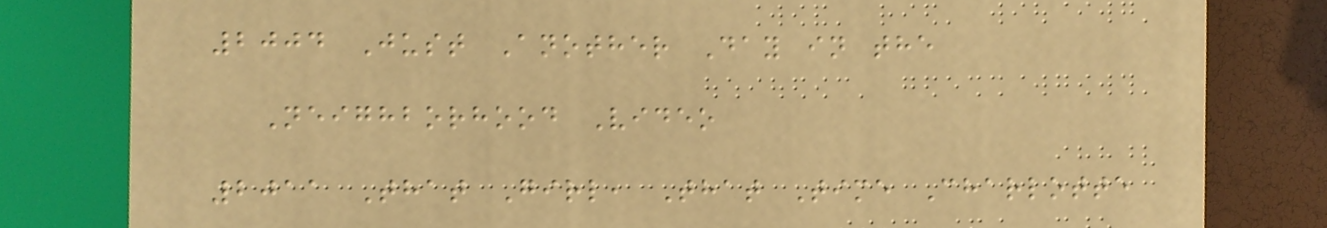2004 Just Another Day in the
Neighborhood Video
2011 That Girl, That Time Charlotte
